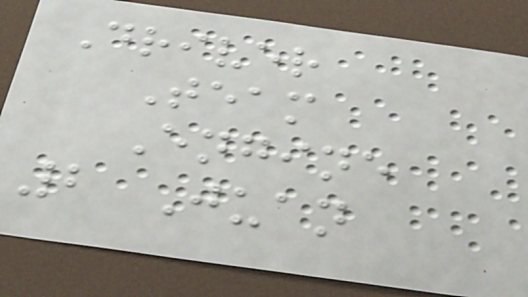Driver
Team
Engine
2 Juan
